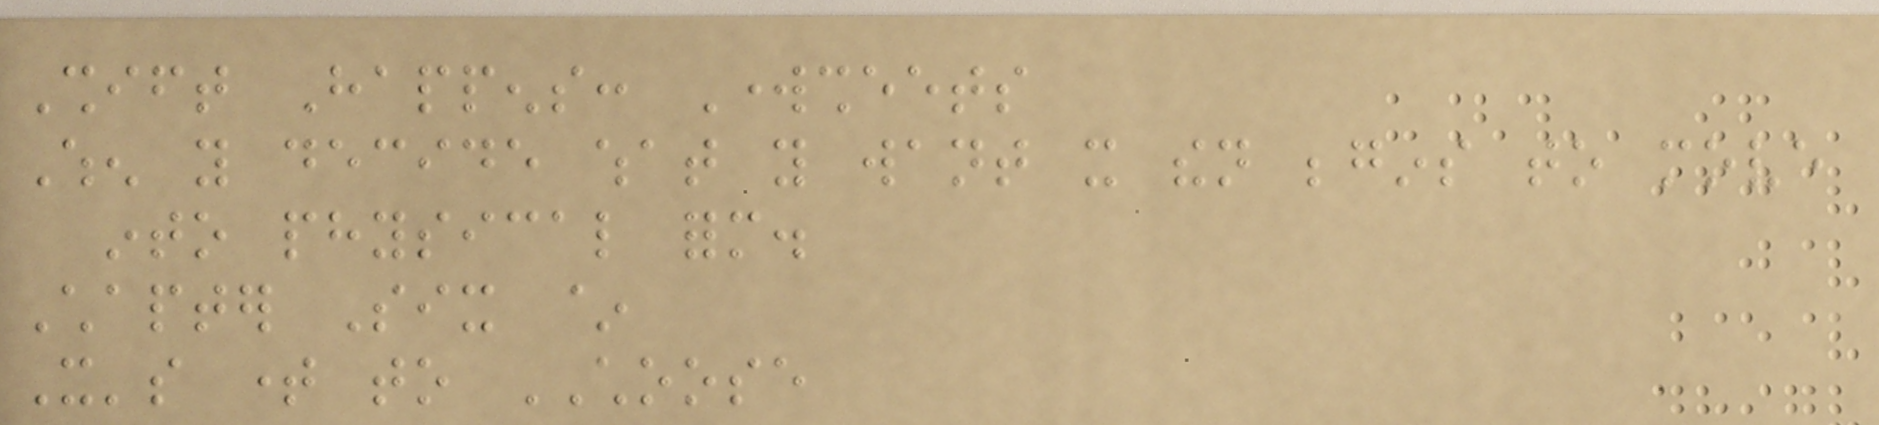Shift Happens: Worksheets
When you decide what you want it then begins to move
into physical form.
Chapter Six ~
It's time to CHOOSE
